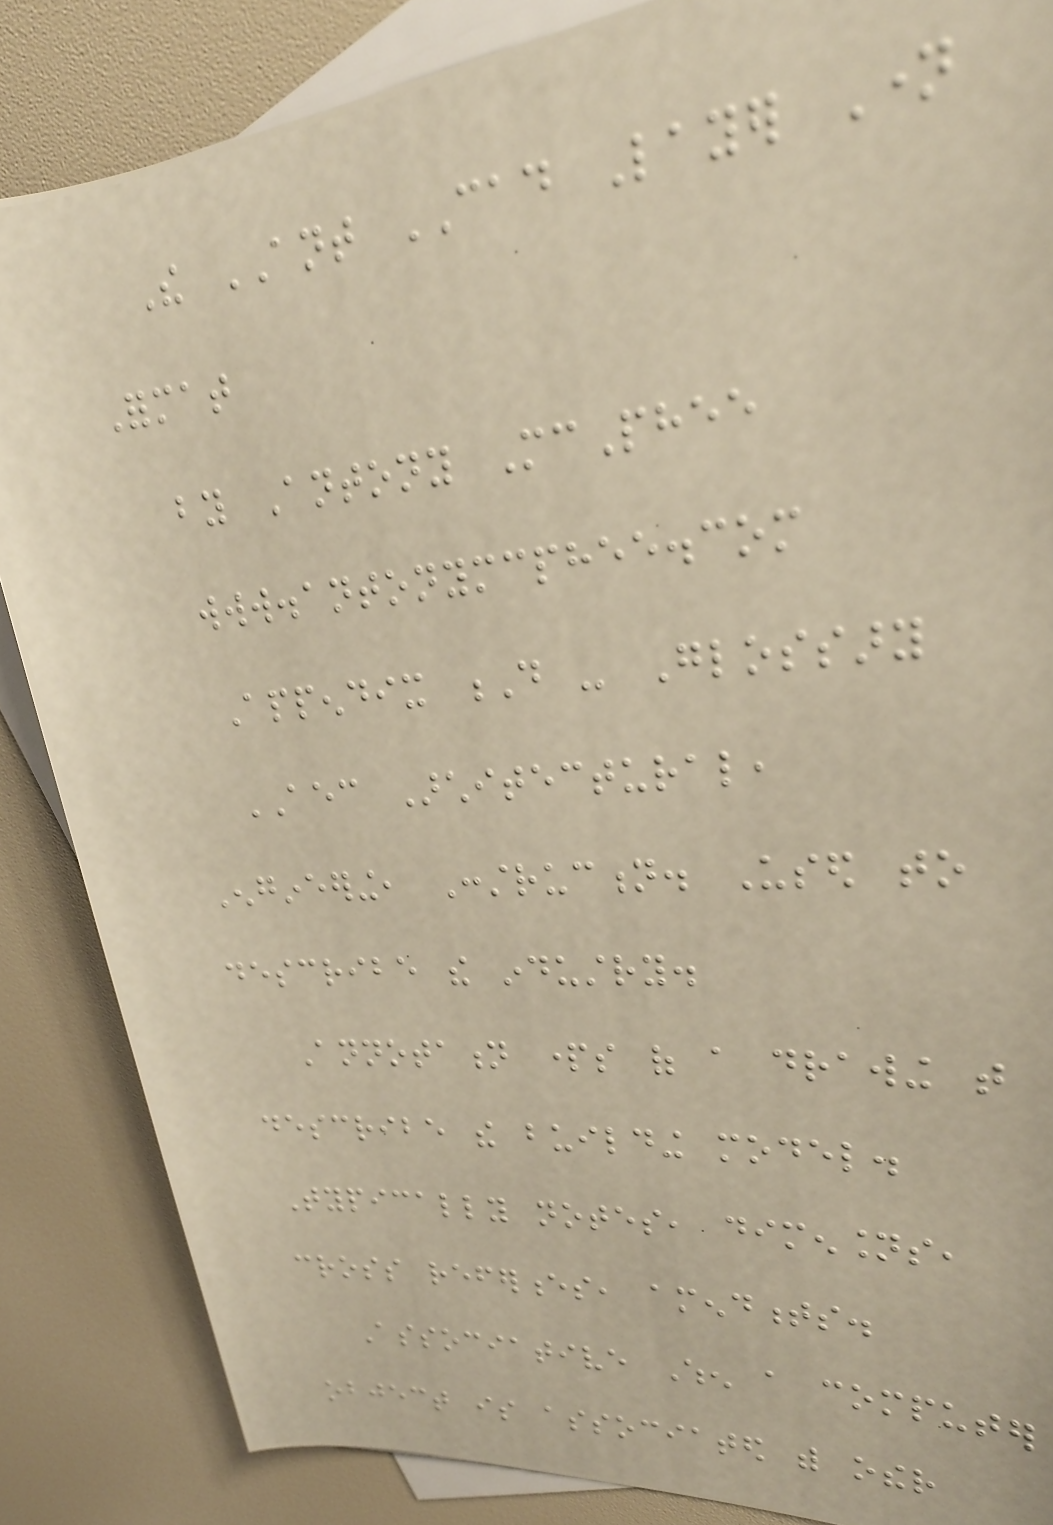The ANT CAD Layer Name
Format
by Antony McPhee
www.antonymcphee.com
Appendix D - Glossary
AEC Architectural,
Engineering, Construction. Used to
describe the industry.
Annotation parts of a drawing that
describe the building model.
Typically notes, dimensions,
cross references, amendments.
Associative When a computer
object is associated with other
